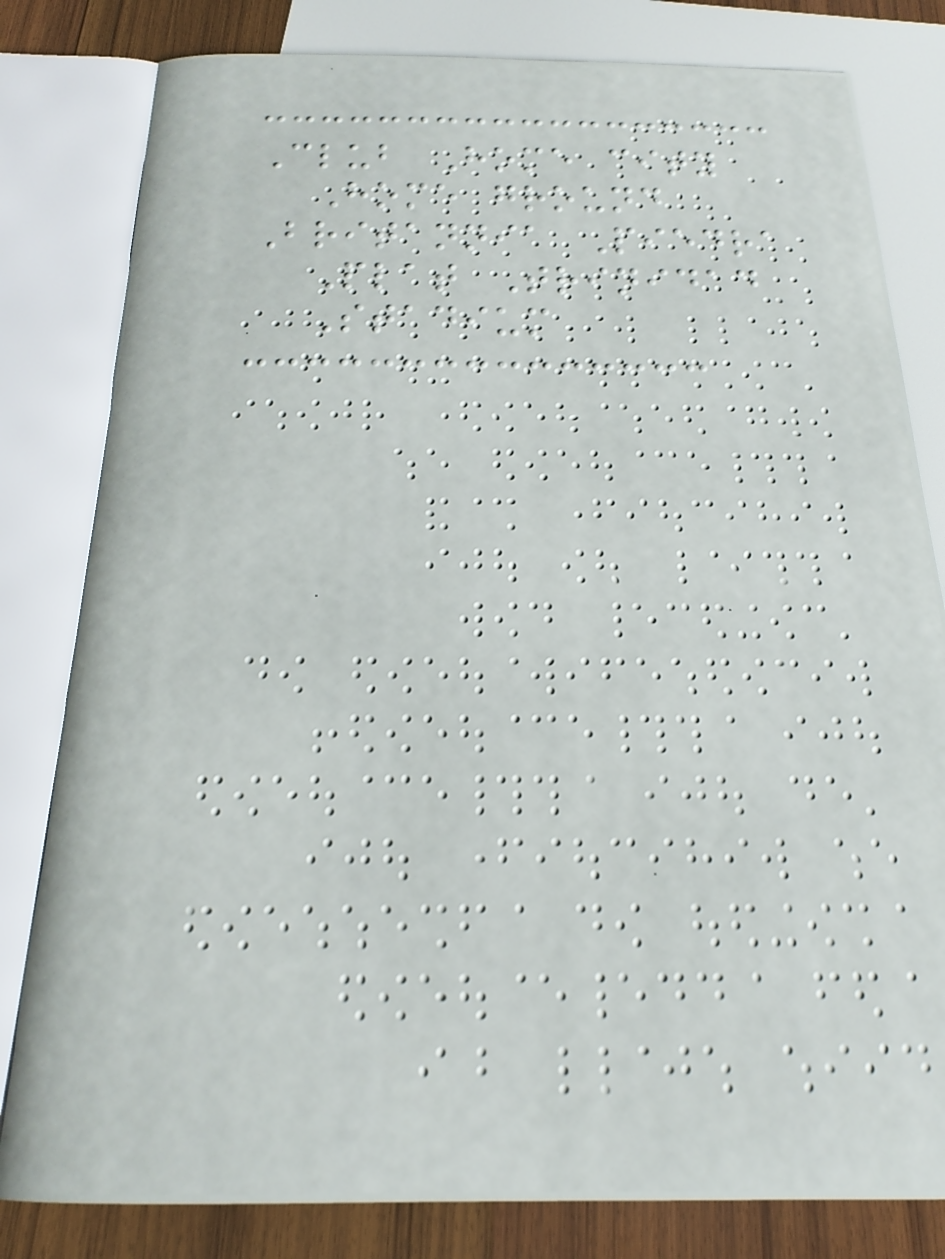Club Home city
Home ground
Britannia Piedra
Plat Trinidad
Stadium
